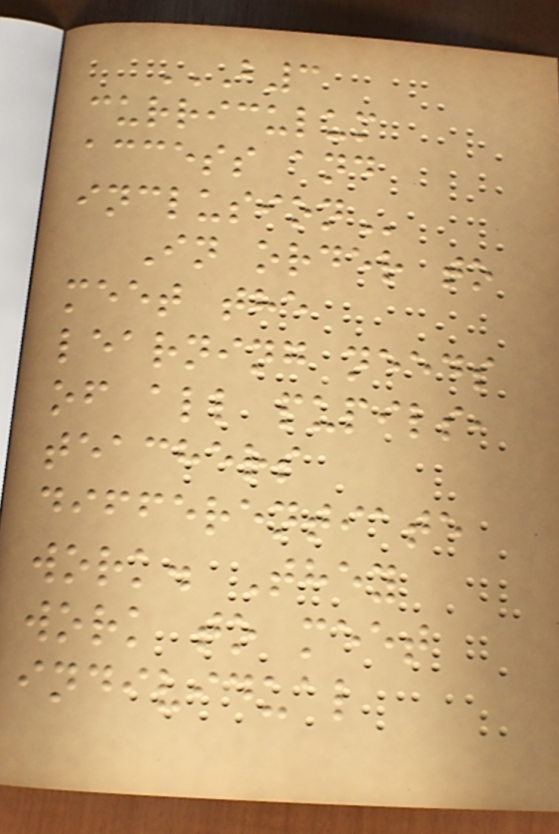B3
CURRICULUM
ACCESS AND
INCLUSION
In order to
meet the
learning needs
of all pupils,
teachers
differentiate
work. They
work to meet
individual
